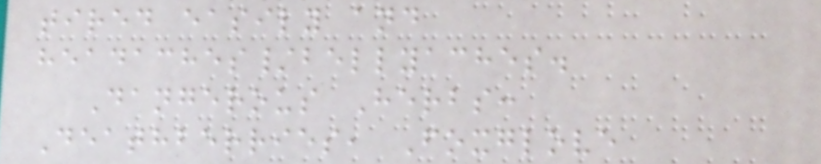tired easily and
headaches/bellyaches.
Dangerous Herbs:
Deathberries, Foxglove
